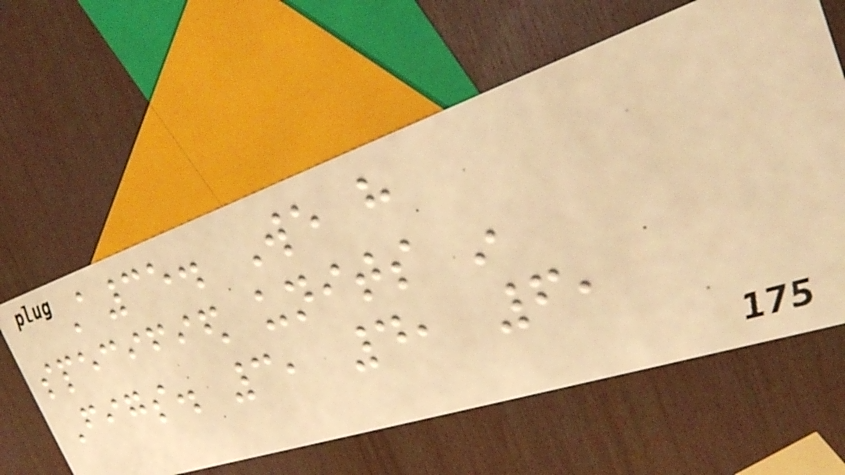A35. We have
specified units in
Figs. 3, 4, 6,
